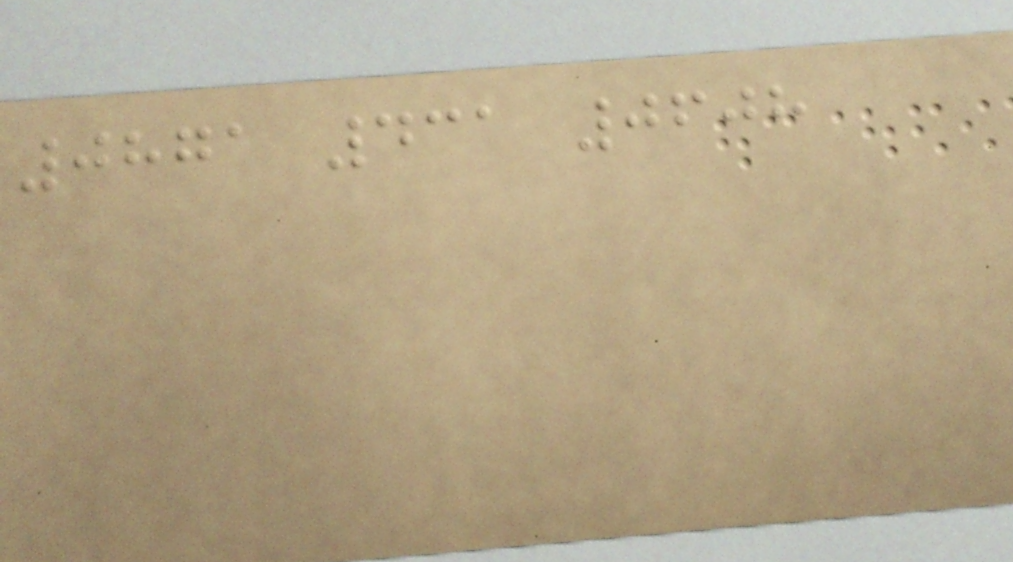0871 431 0608
